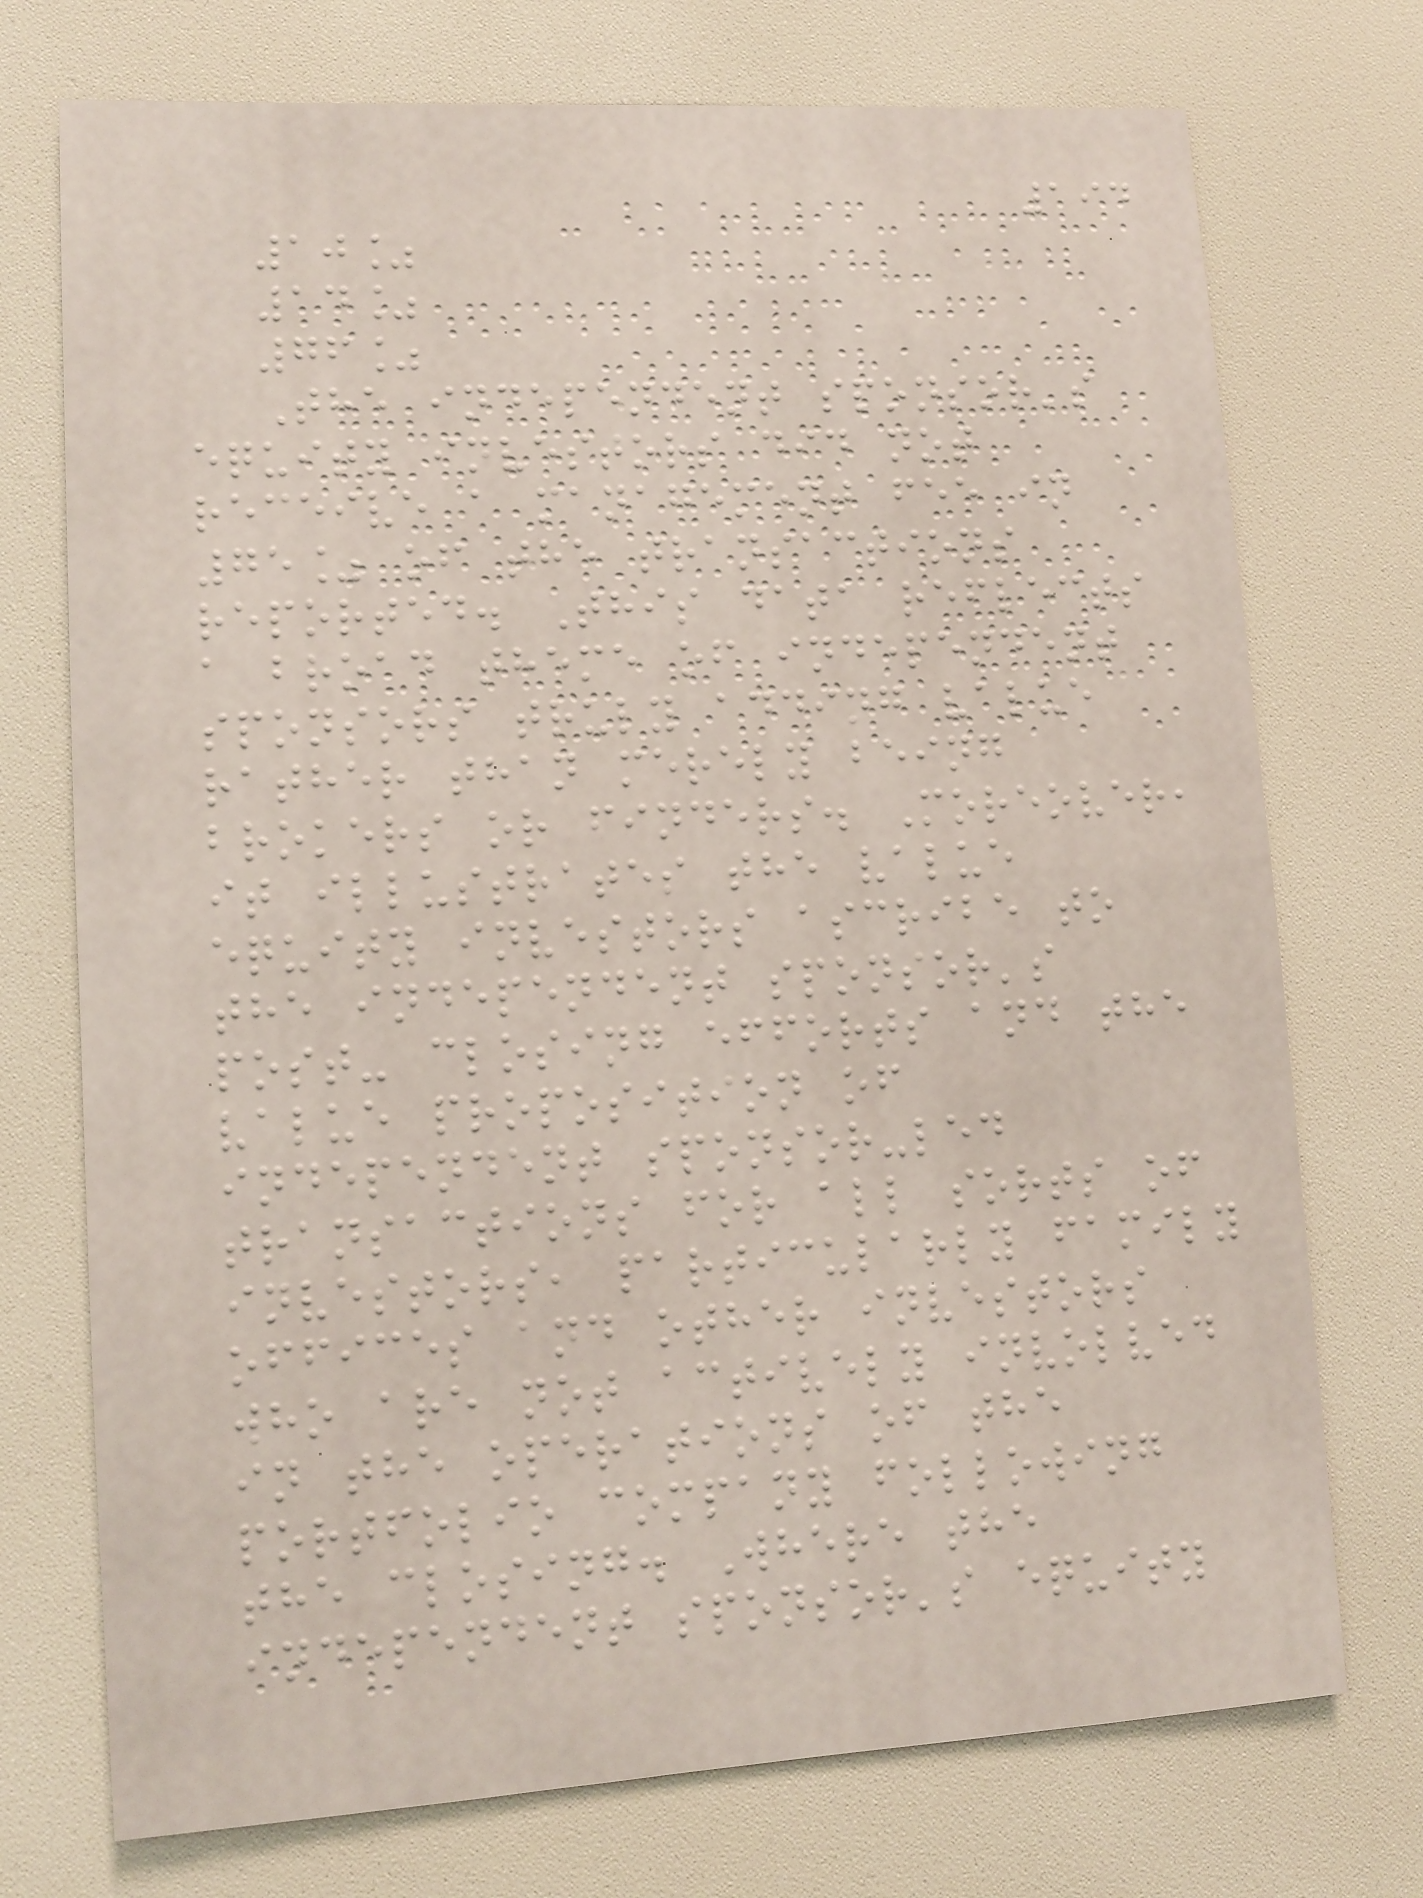194
10%
14%
76%
The independent sponsor's
equity investors did not
receive a management fee in
75% of the transactions
reported. This data reflects
a broad theme of independent
sponsors truly adding value
rather than merely being
brokers or finders. Moreover,
it illustrates the value
equity investors ascribe to
the independent sponsor's
post- closing efforts and the
value proposition of
independent sponsor-led
transactions for all sorts of
investors, particularly family
offices and other investors
who are not actively involved
in the operations of the
portfolio company following
the closing. Where the
independent sponsor's equity
